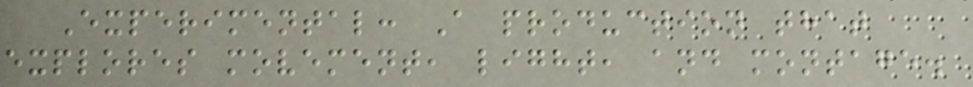Experimental: A production that
explores movement, light, and montage.
